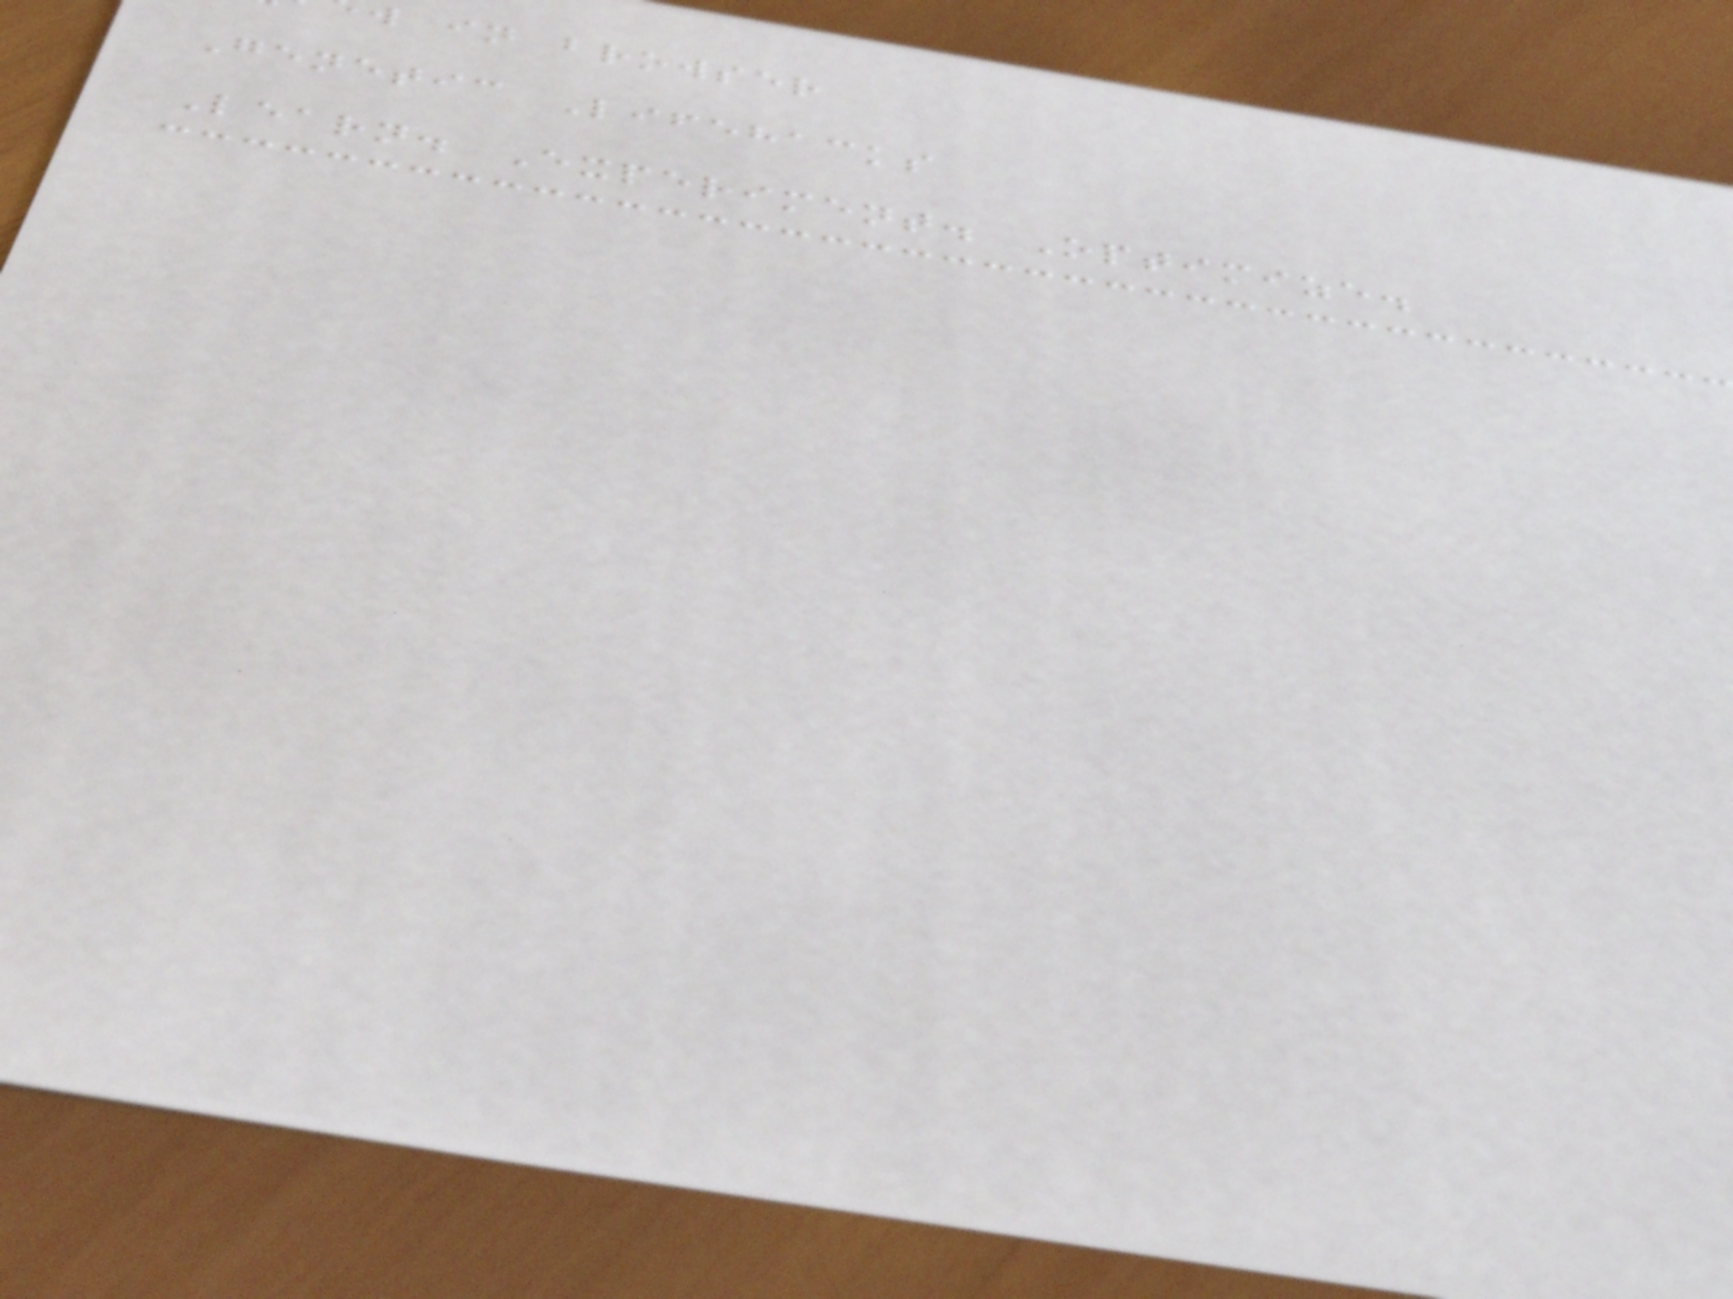w in browser
Genetic Lifehacks
Learn. Experiment. Optimize.
